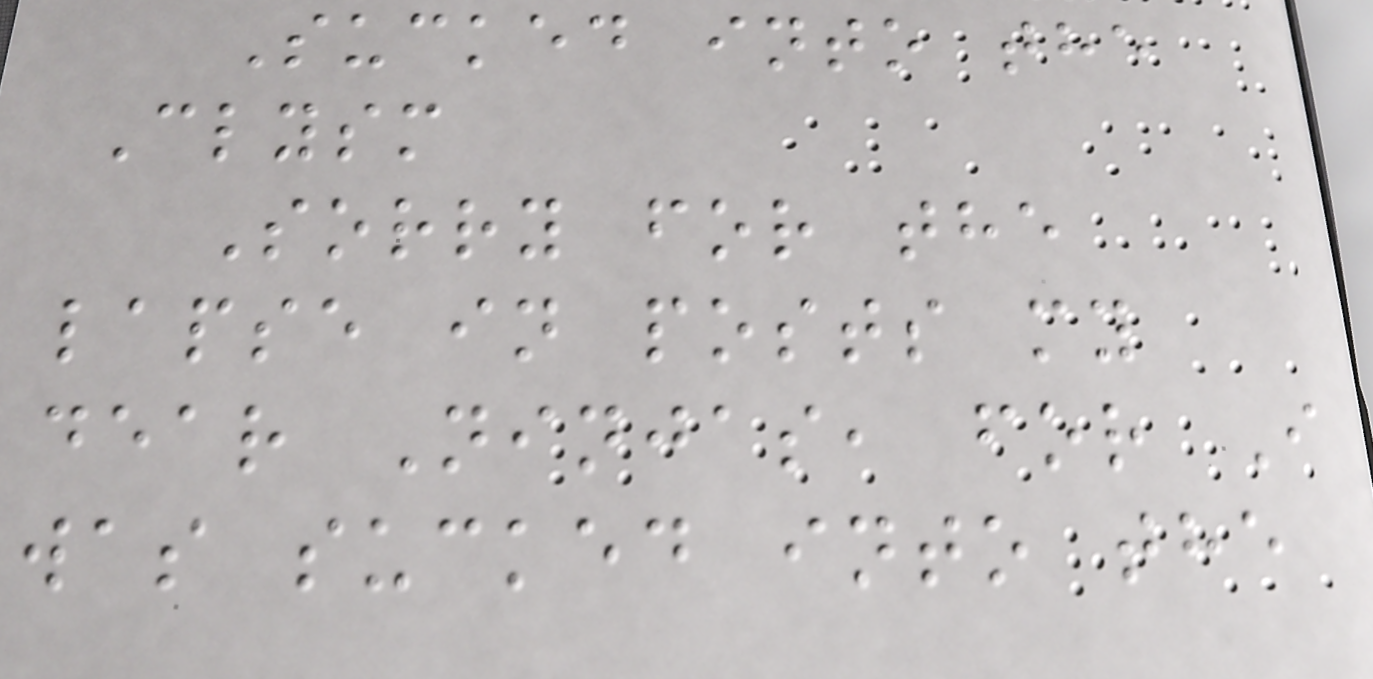Sucked into the
Clysm
Sorry for the
lapse in posts my
dear Ninjas, for I
was sucked into the
